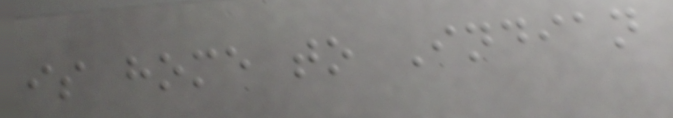is home to Indian
